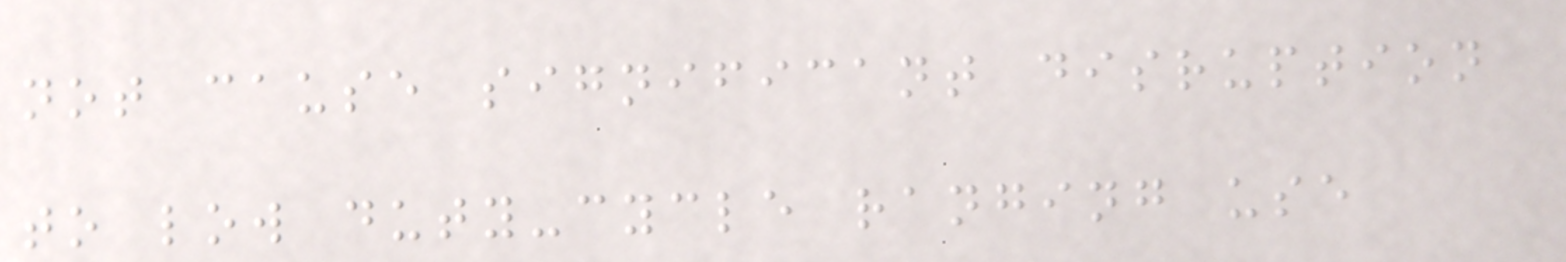not cause significant disruption
to low duty-cycle ranging use
